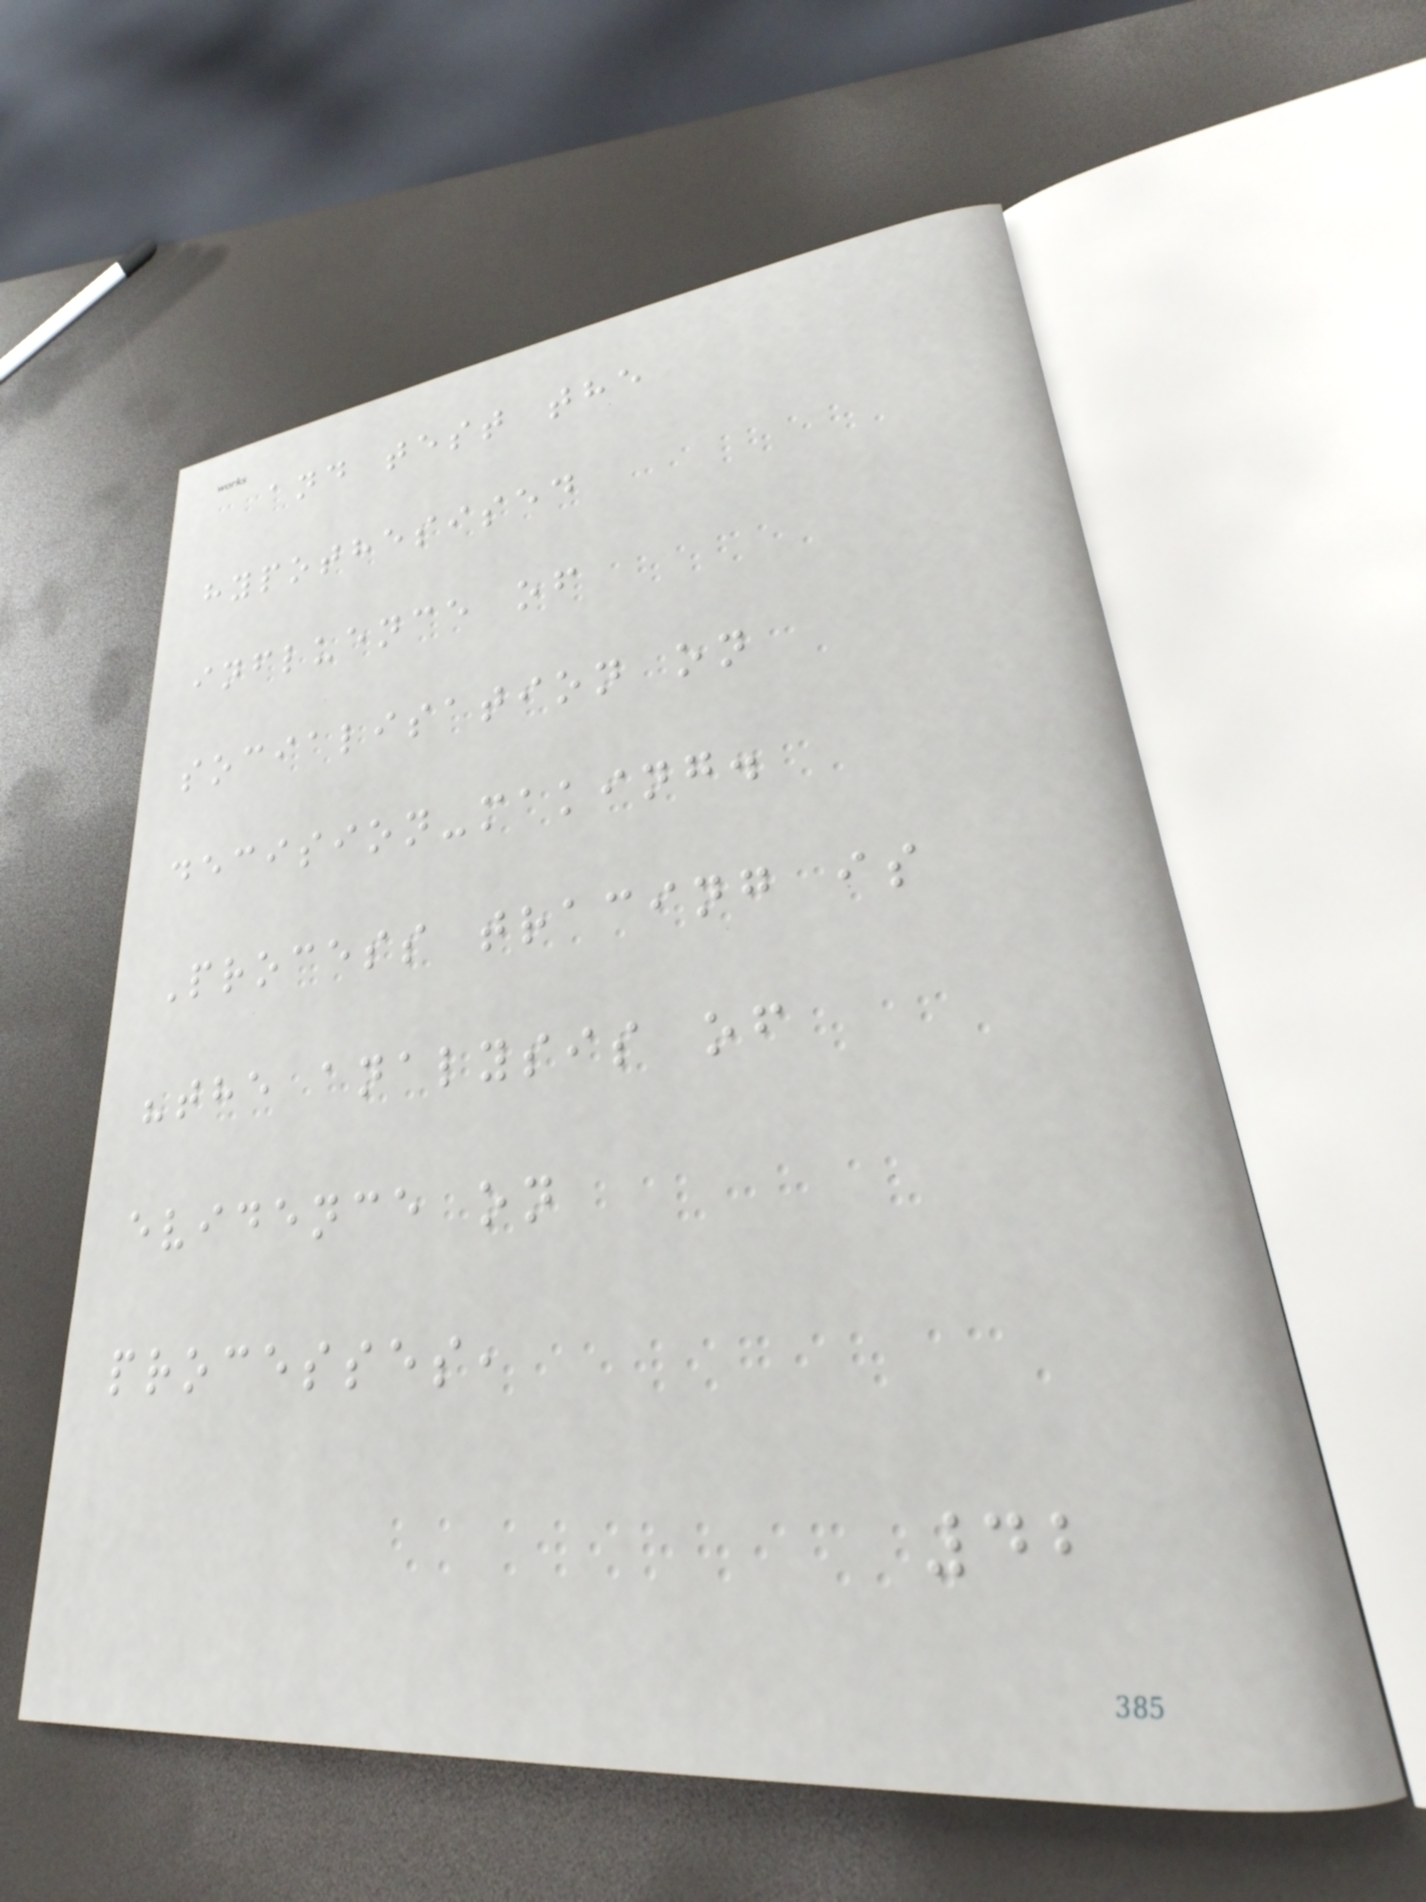and test the
hypothesised
influence of
socialisation on
decision-making.
Process tracing is
"the analysis of
evidence on
processes,
42
